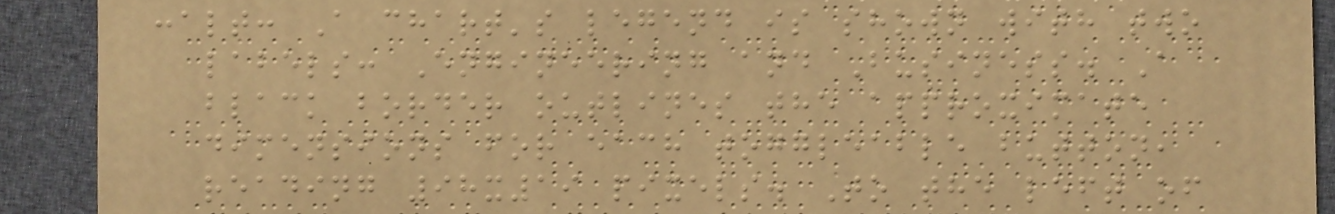:alt: A chart's legend is shown with two
labels: Engineering and Business. A
black border outlines the approximate
dimensions for each toggleable button,
reading 98x19 pixels. To the left of
